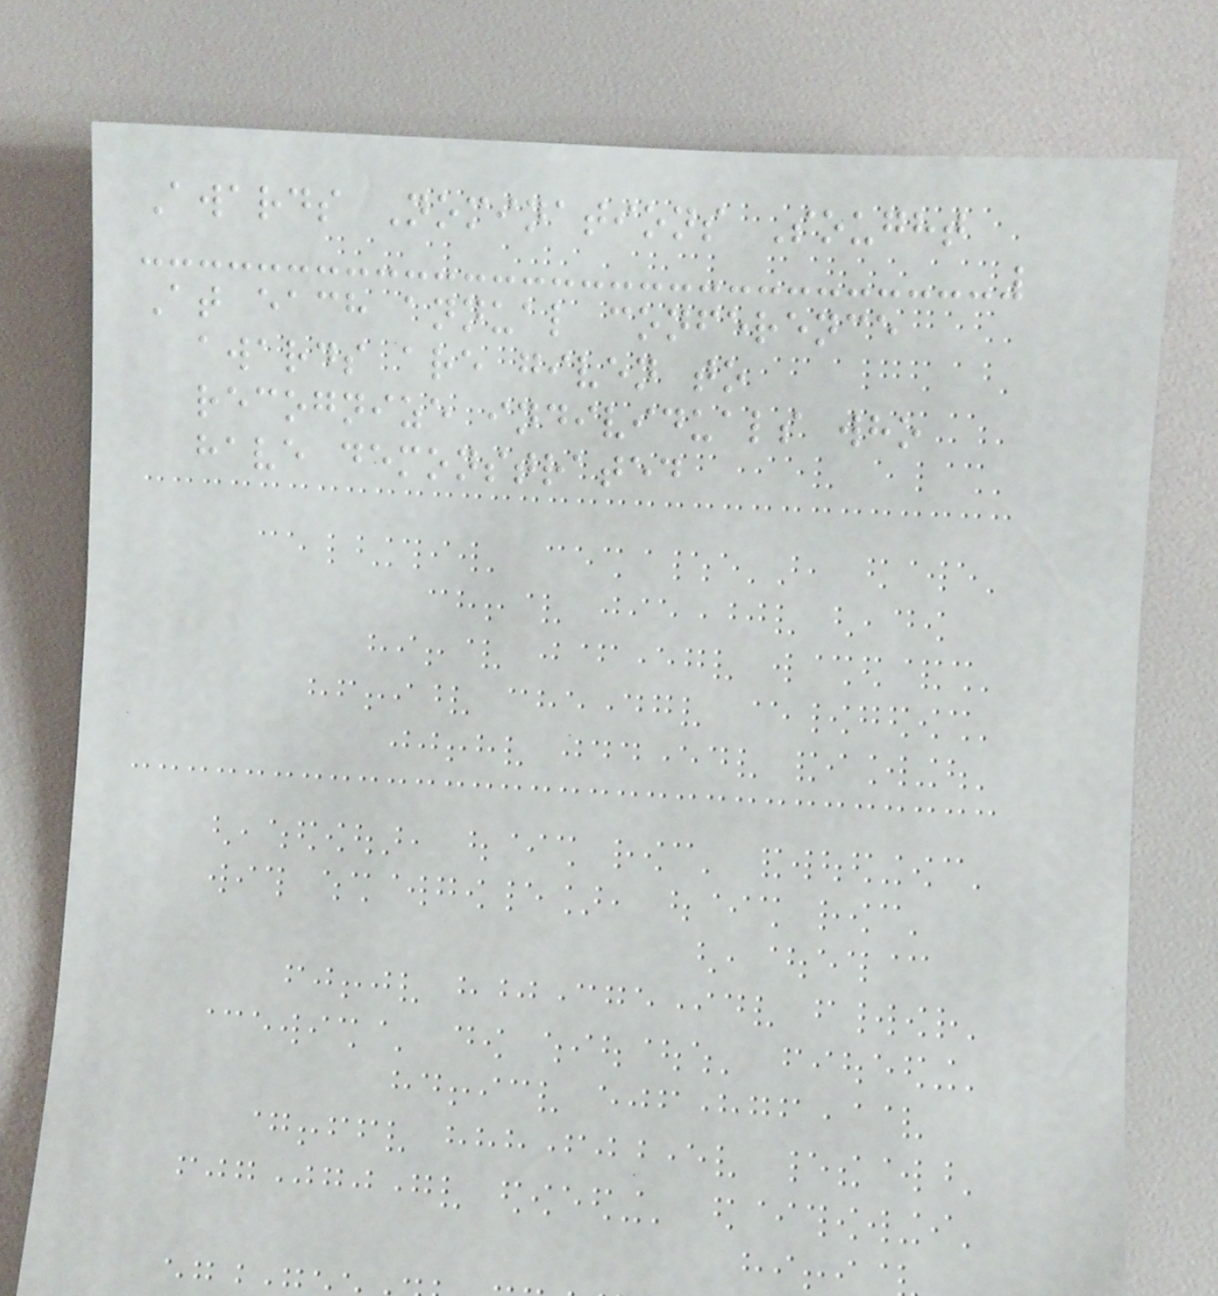Awards Nominations Sought
At each annual conference
awards are given to
recognize individuals who
have demonstrated
